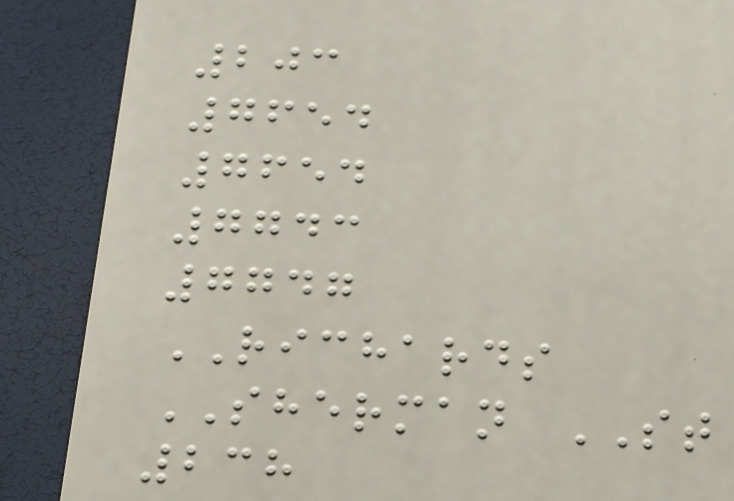203
7654
7654
7743
7747
RICHARDS
SHERMAN ST
238
